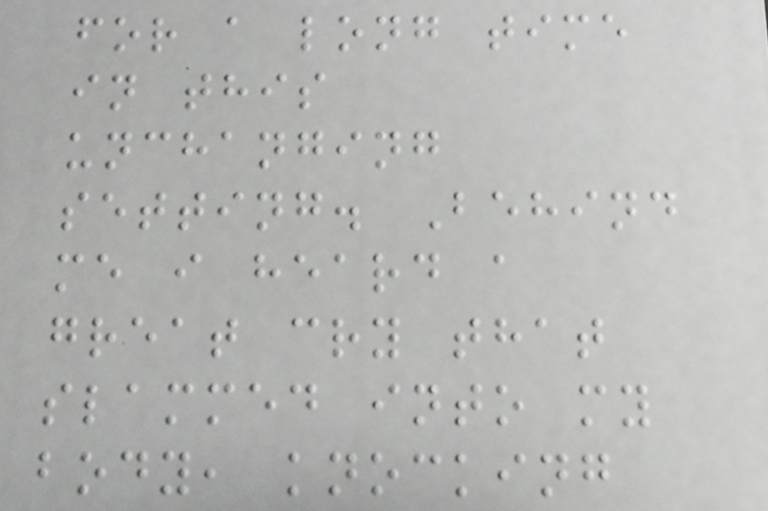for a long time
in this
unchanging
setting. Behind
me i heard a
great cry that
slammed into my
body, knocking
